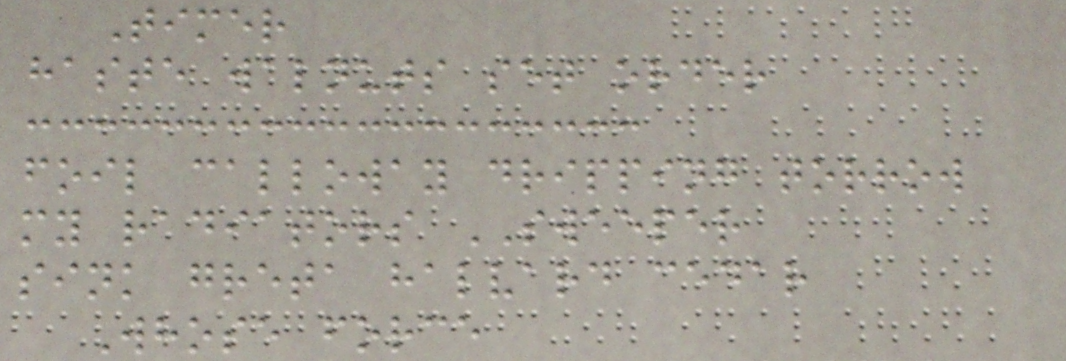Timer
haste walnuts set order
foil calloway dripping torrow
my radiators SWEEPER
sink greta halvard cedar
Whose force
